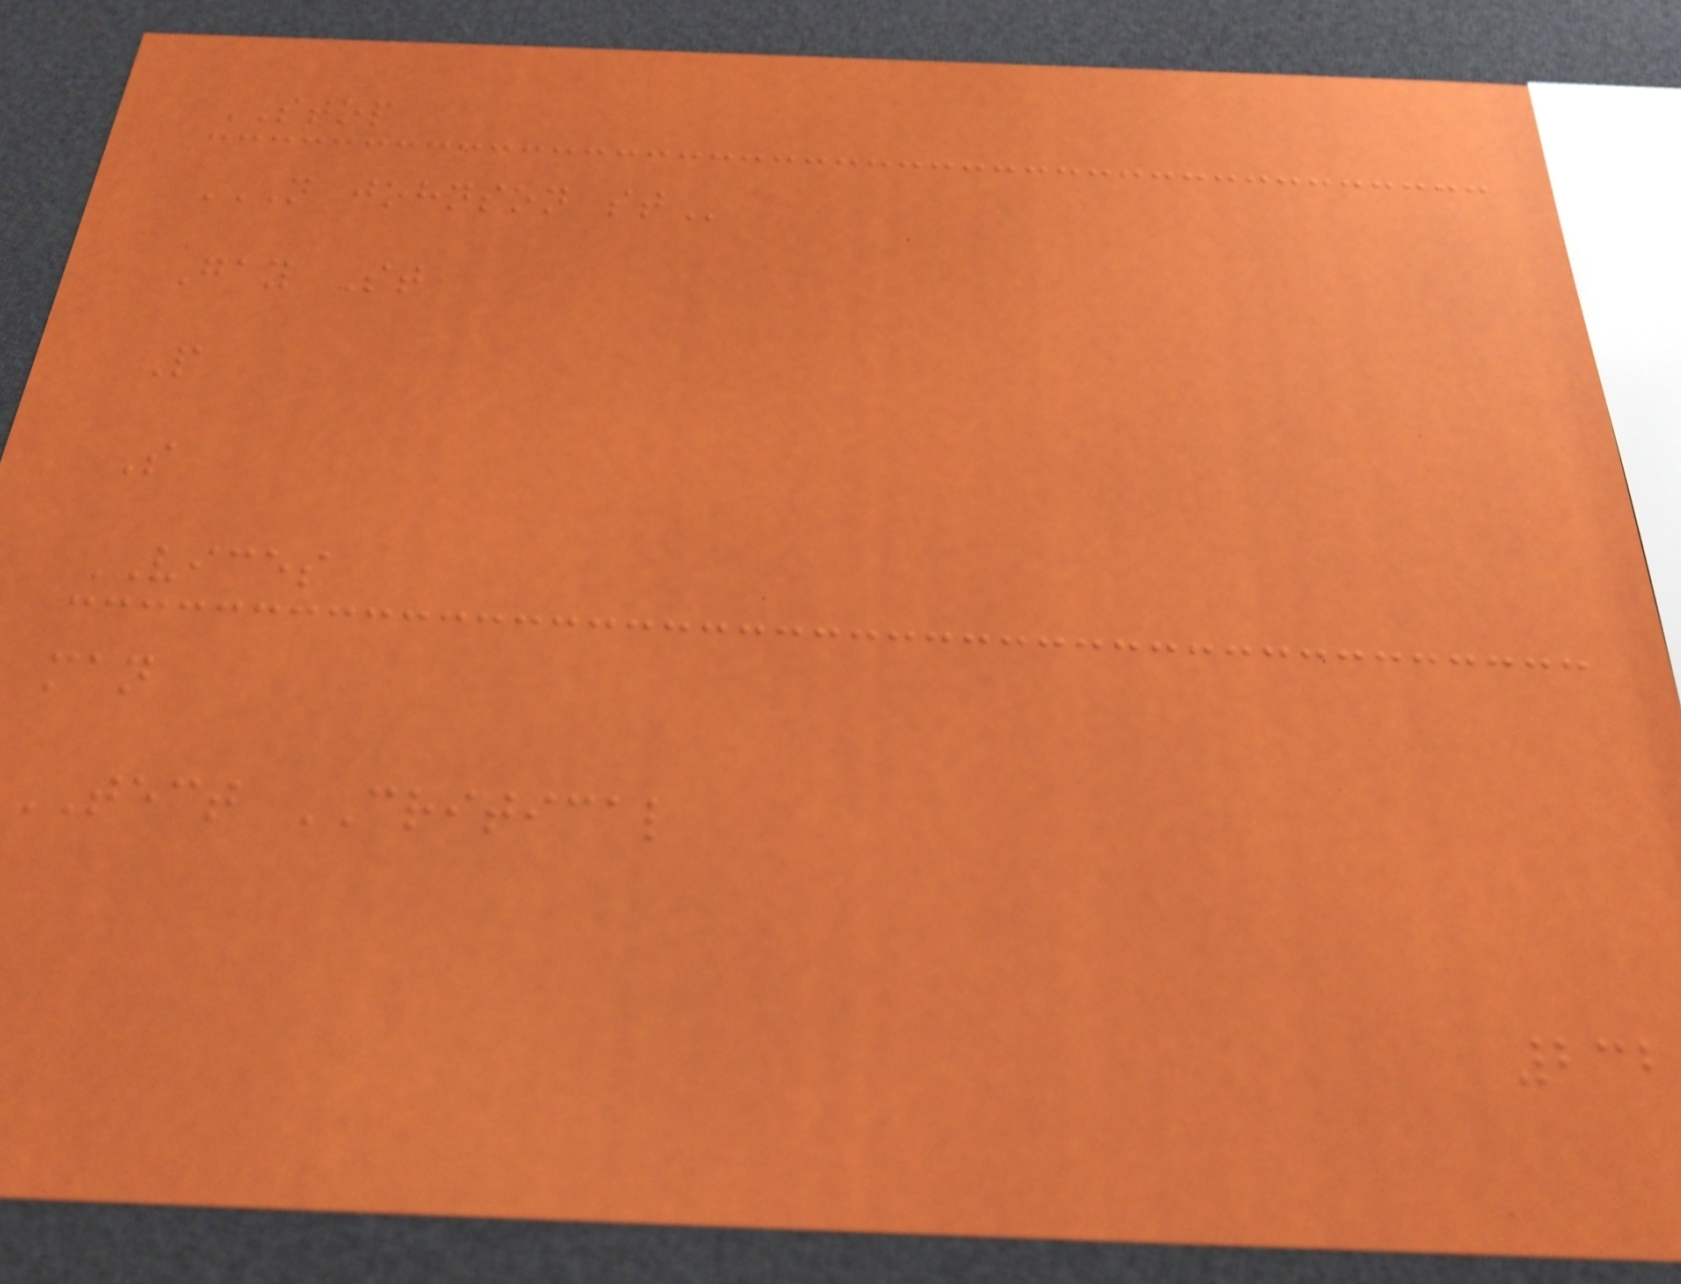STOP
N JOHNSON ST
Gay St
P
S
VICES
man
TECT CRITICAL
232
